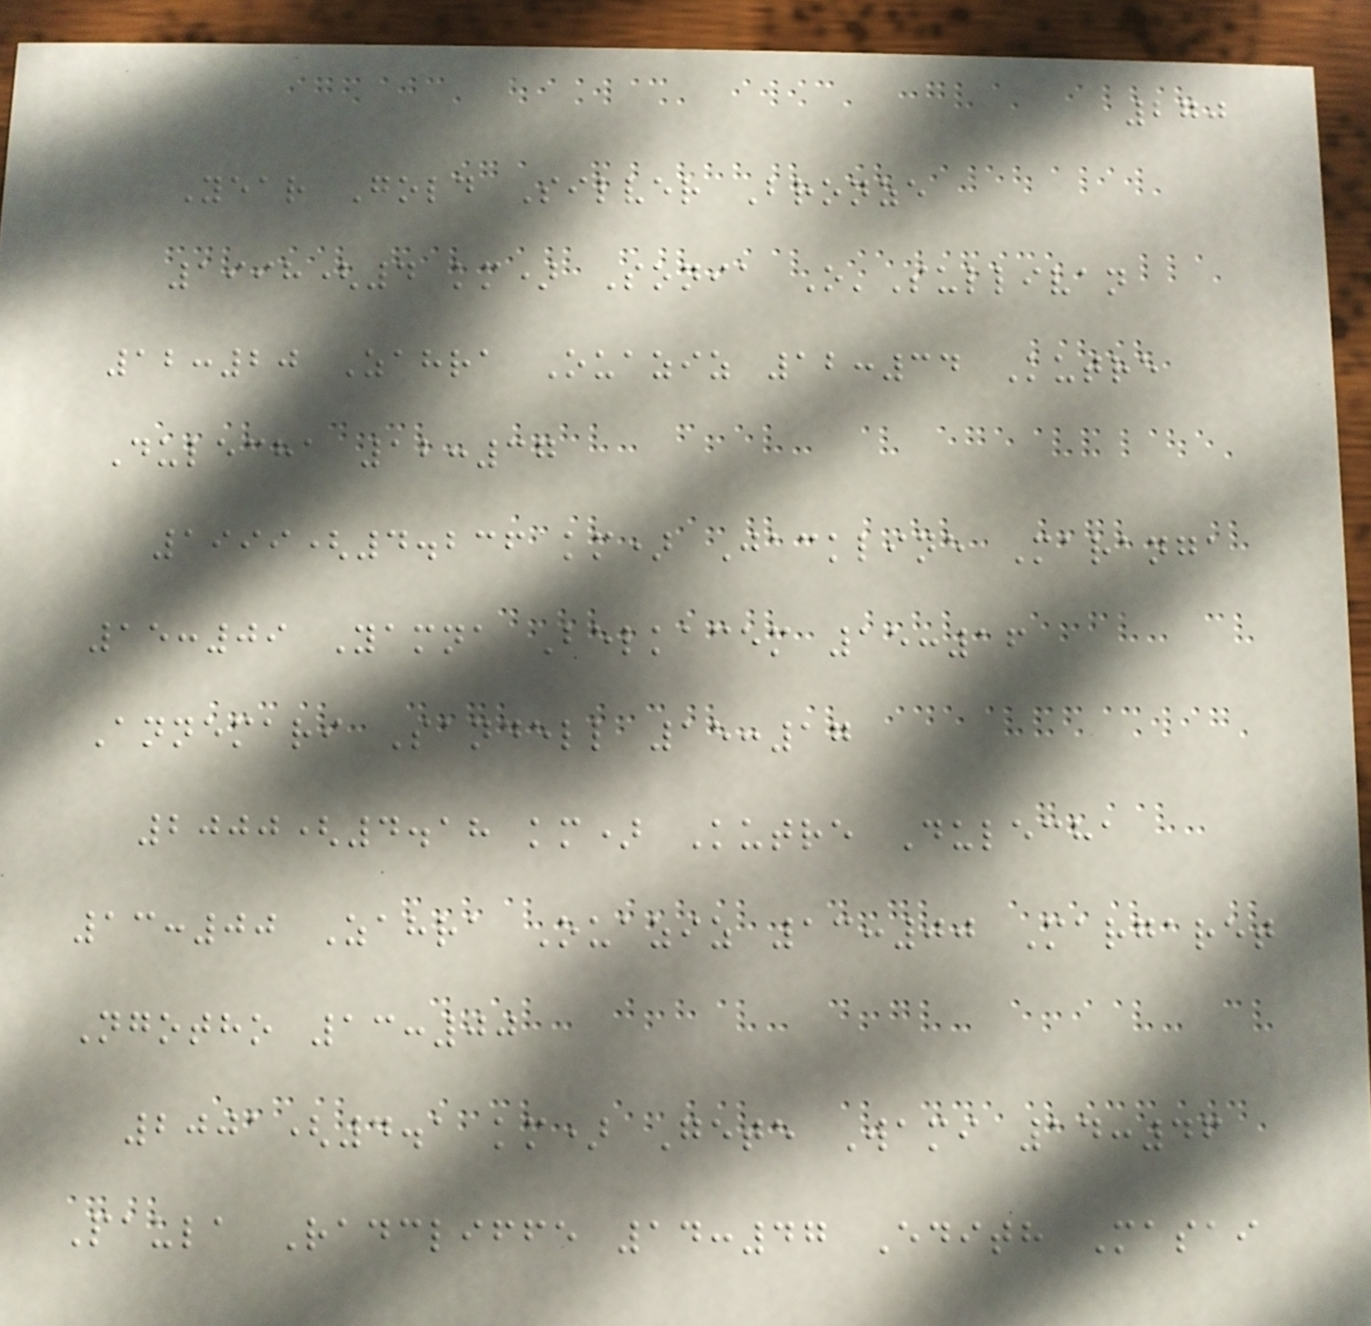270
Year Gold Silver Bronze
1998(4 km) Sonia O'Sullivan
12:20 Zahra Ouaziz 12:34 Kutre
Dulecha 12:37
1999(4.236 km) Jackline Maranga
15:09 Yamna Belkacem 15:16
Annemari Sandell 15:17
2000(4.18 km) Kutre Dulecha
13:00 Zahra Ouaziz 13:00 Margaret
Ngotho 13:00
2001(4.1 km) Gete Wami 14:46
Paula Radcliffe 14:47 Edith Masai
